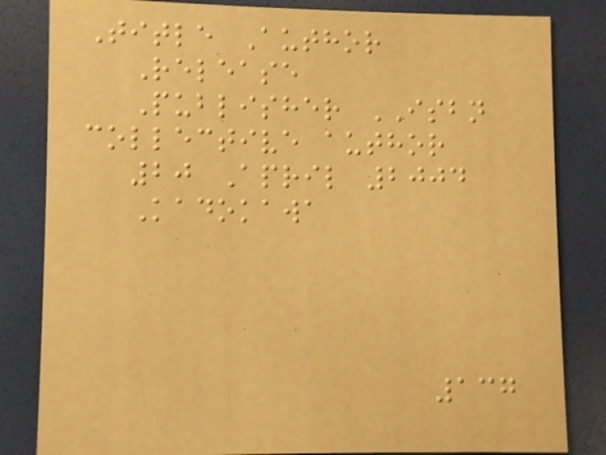Title Author
Release
Publisher ISBN
collective author
20 April 2004
Kadokawa
137
